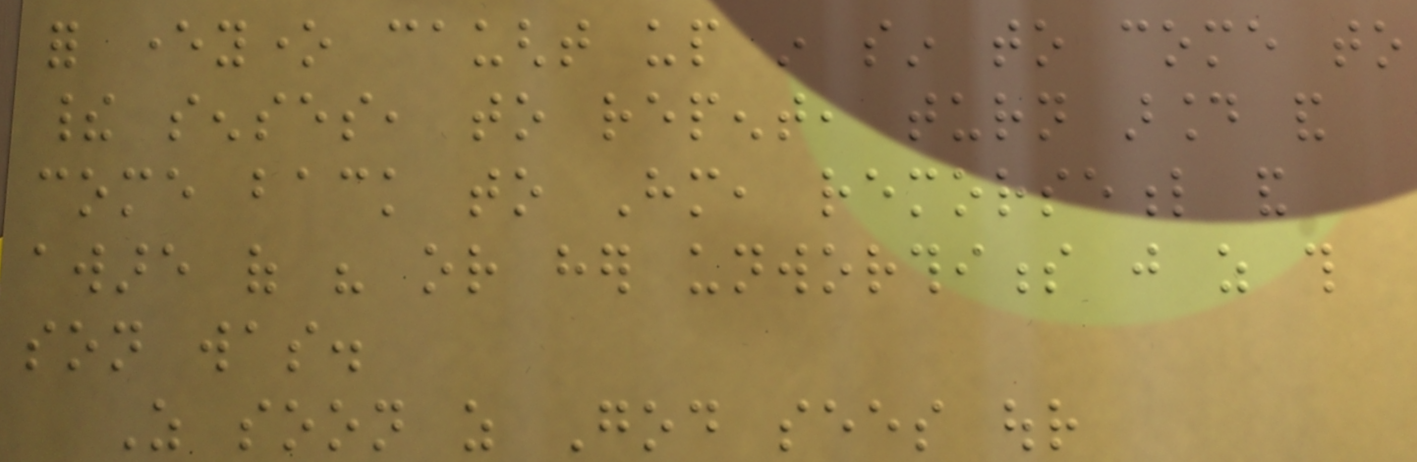for everyone caught up in sin to come to
their senses, to repent, turn around and
come back to Him, remorseful and
aware of his or her unworthiness just as this
son was.
As soon as God sees our
